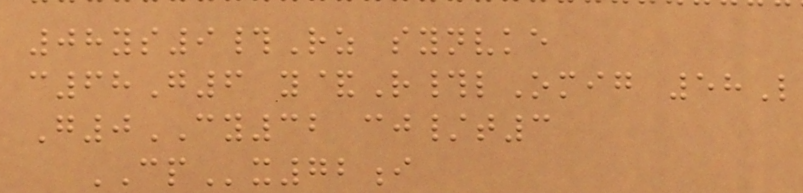08ys9#Rz synvke
c68G6 y&R#lOmig 58L
G0CY32 cj/t3
CPx72i
